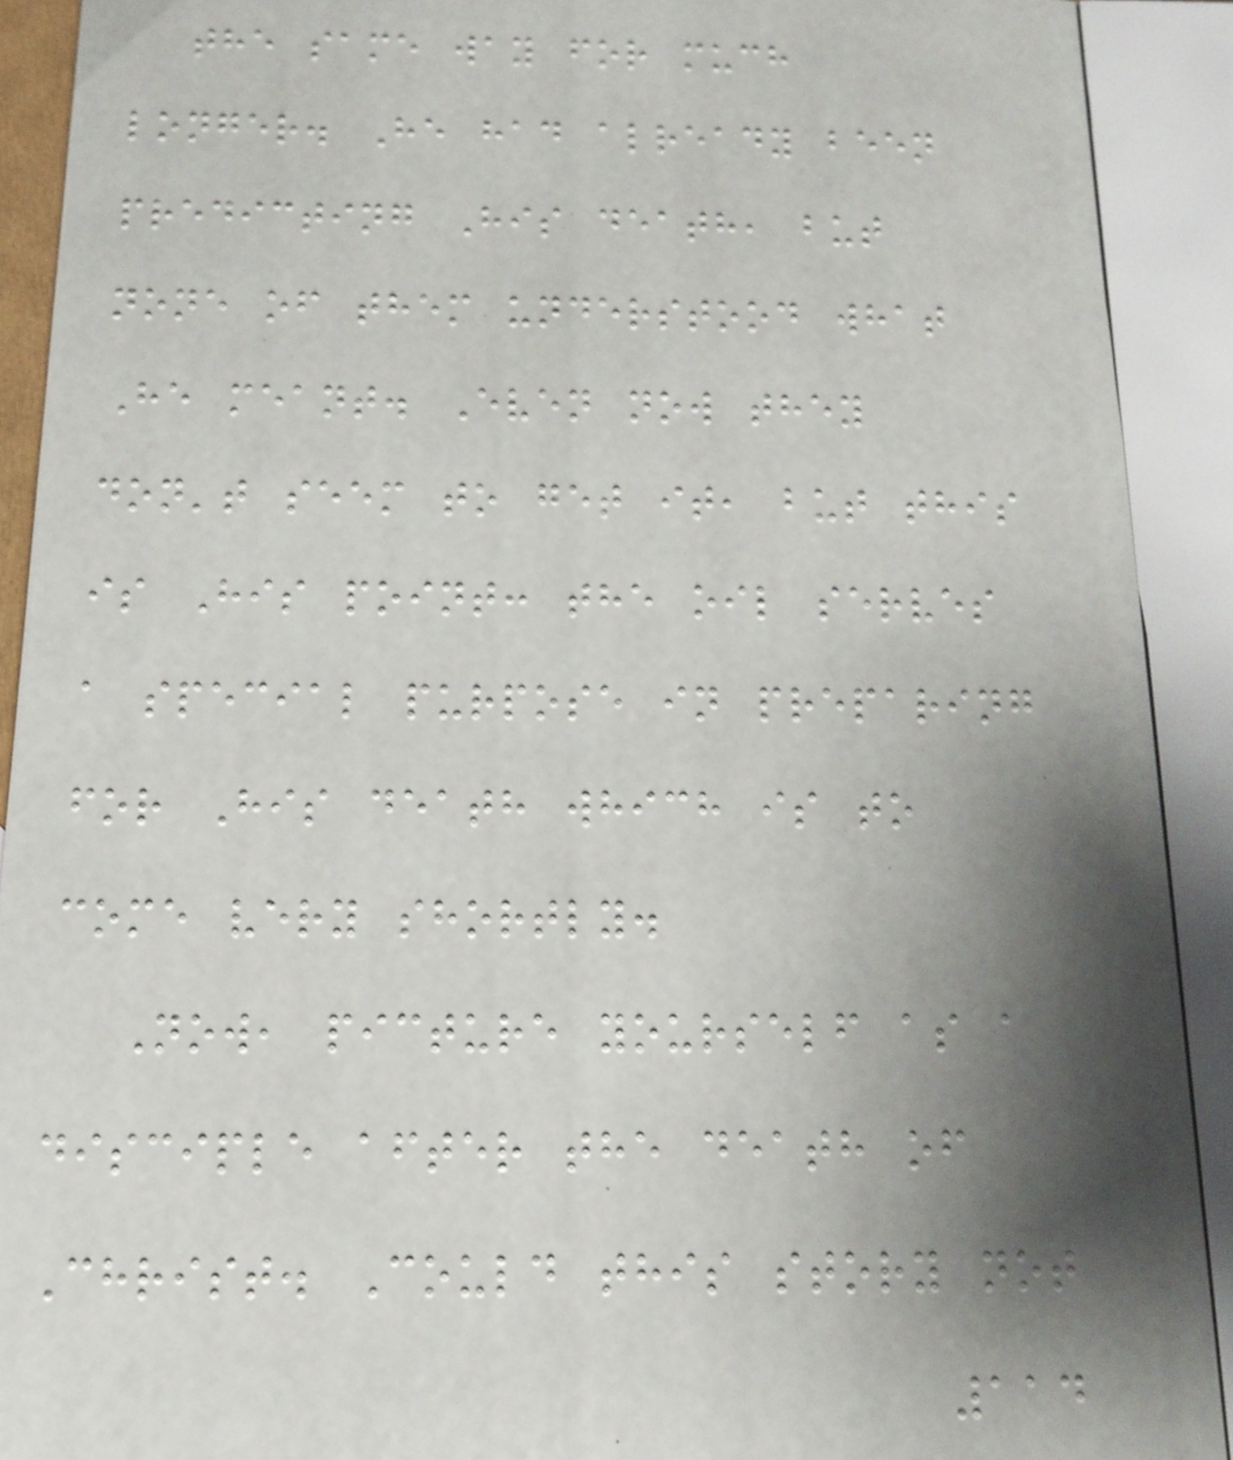the same way for much
longer. He had already been
predicting His death, but
none of them understood what
He meant. Even now they
don't seem to get it, but this
is His point: the oil serves
a special purpose in preparing
for His death which is to
come very shortly.
Now, picture yourself as a
disciple after the death of
Christ. Could this story not
114
